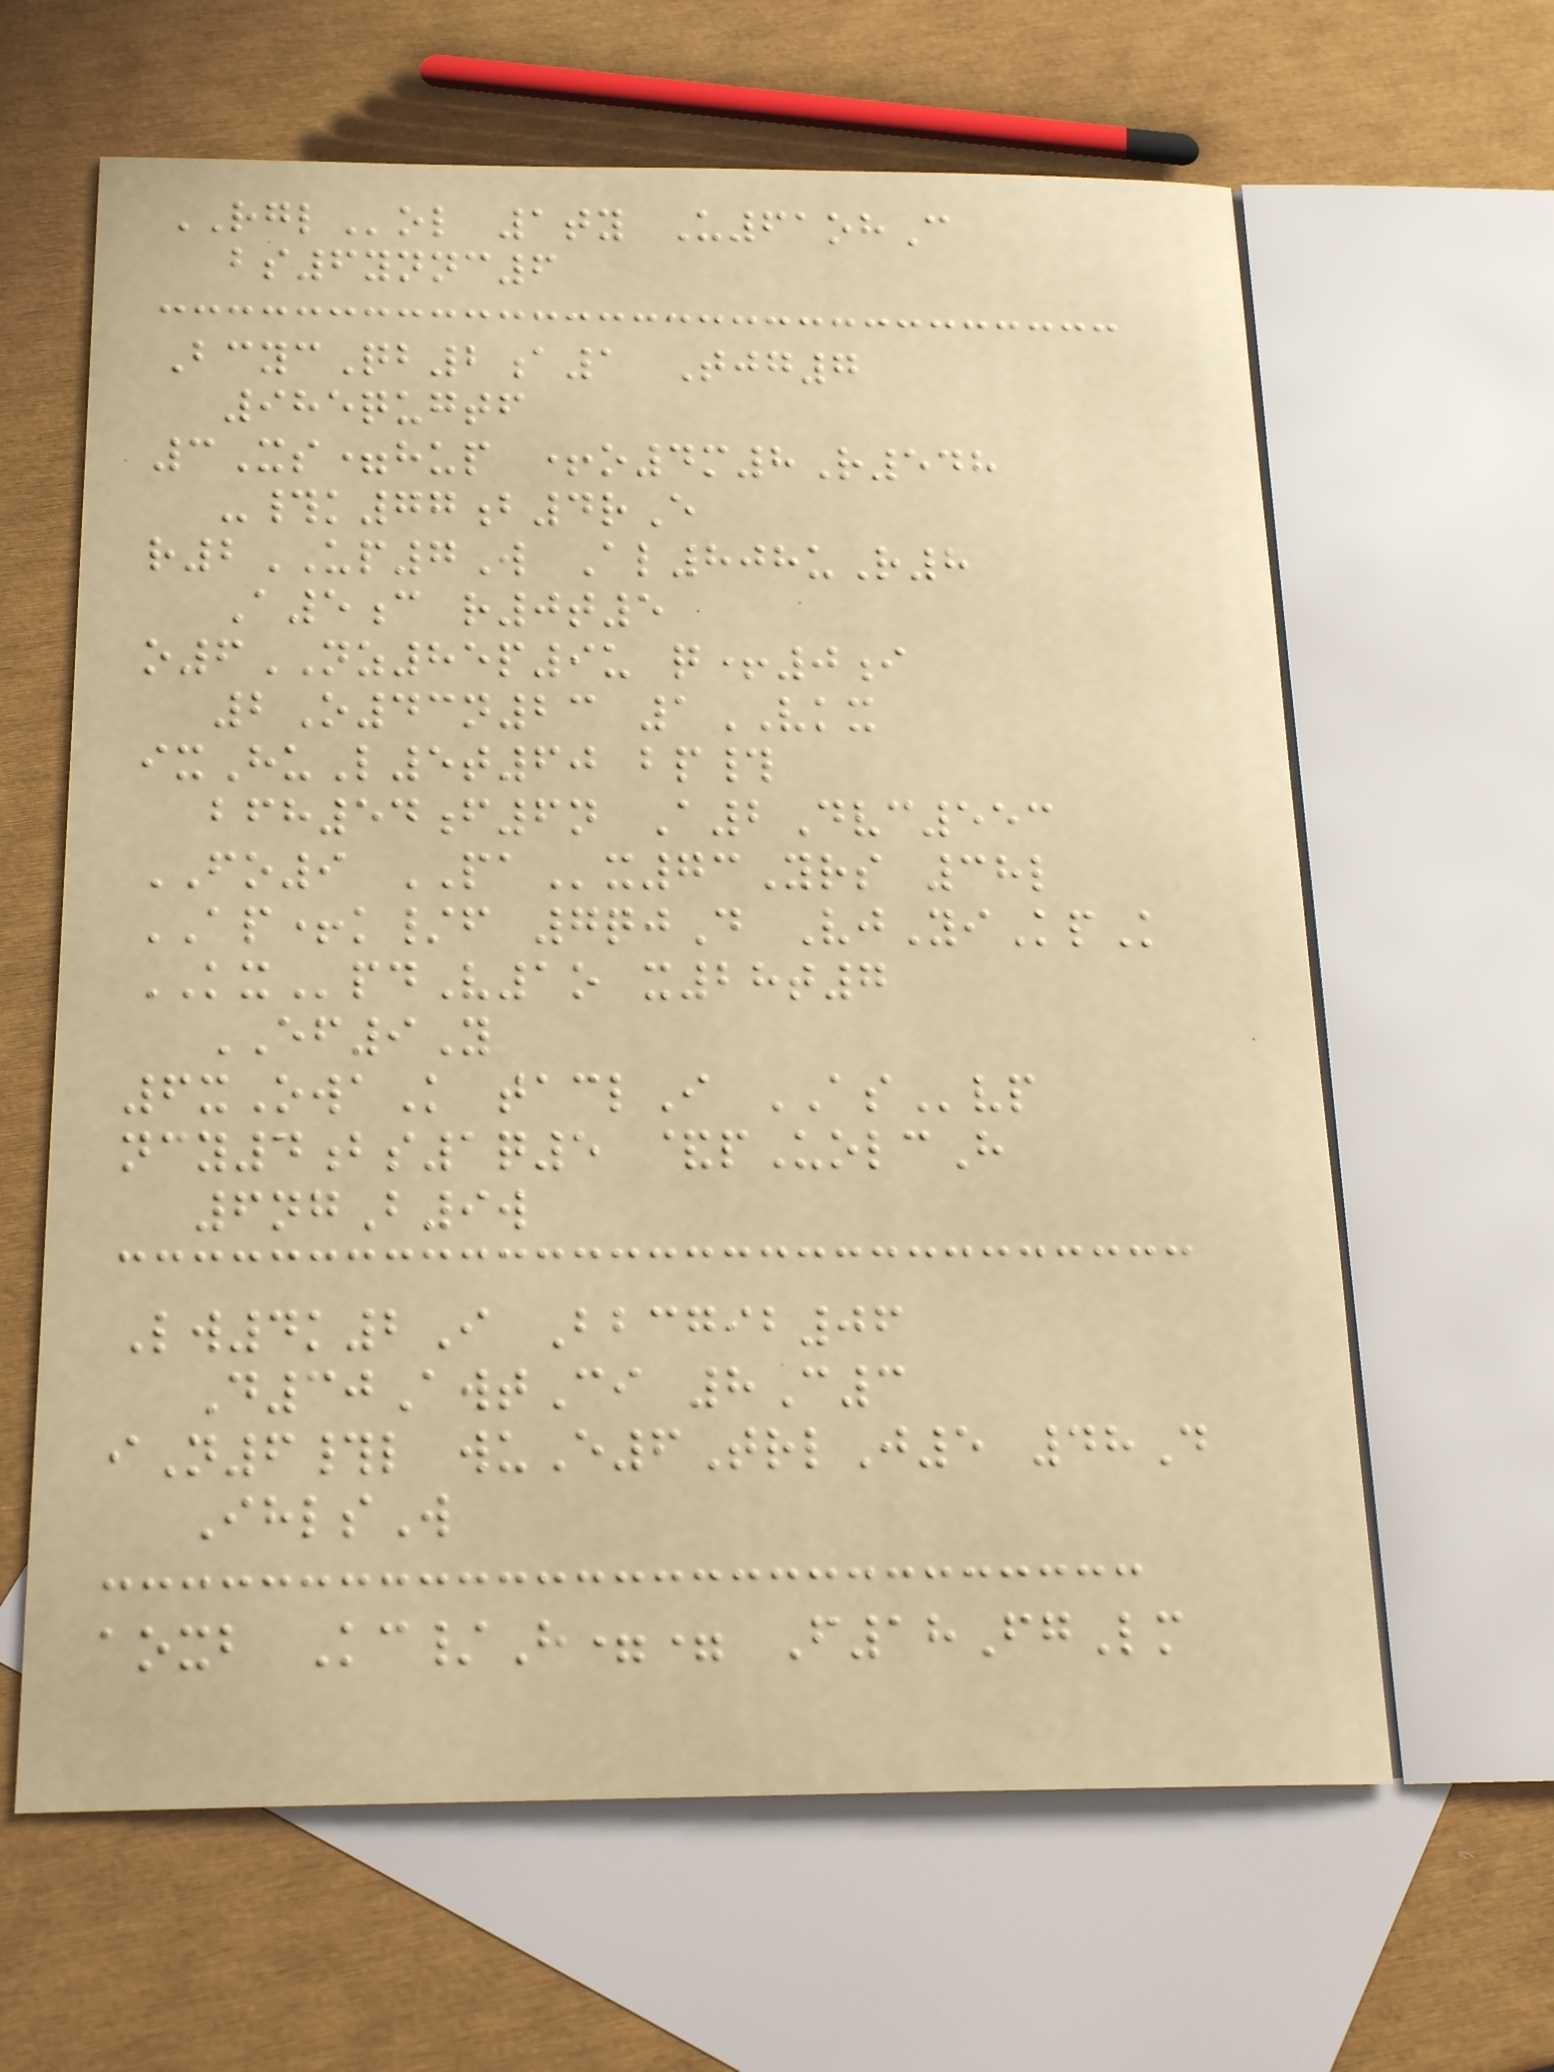RGLol 1ty U61ohC
bs6ynnc6
BcycQb2a1 Tjg7
985qugtf
3Xs=hup +o4m8R548
-#k77b4rE
r2UP7W Al808uR8
A5c r0t5
o6NZ85p9u q+0i
2O43n23 1VKX
ixHuL5t60 bp#
bfh54f6n A2Dvc553
FO9 PAx73Yrs 38l
AP+k/f 7qjD VjYiKpK
KXpdV1o x28t7
EF9Y
6xOwaK taclI ASvp
ncy4bs1q5 &pUolcH
6ngB9w
Lw4k2I Bbcgib06
D30AwtCi 8C3
iN6#l wuE6TrlJ5 48D
IhlsW
aoxb Kc/H== F18FgLm
